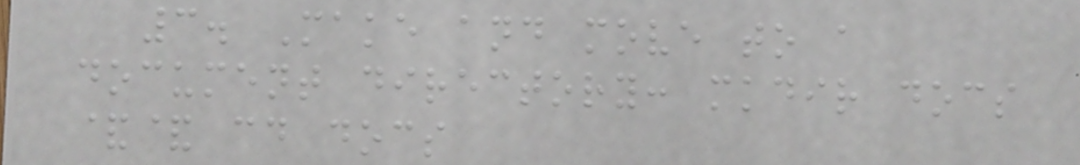3. Make and move to a
document directory: mkdir docs
&& cd docs
